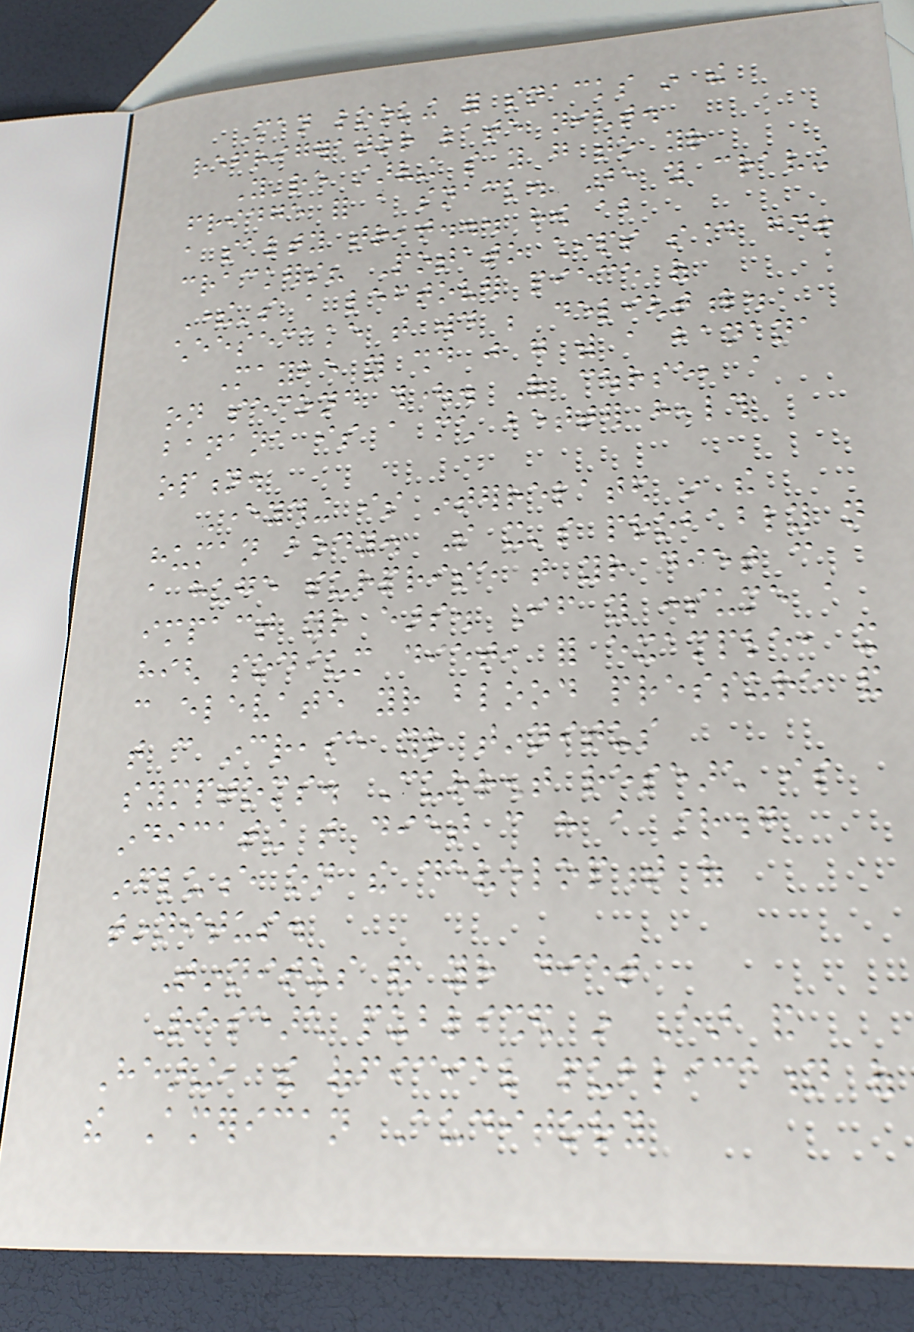Man looking for snacks in the
refrigerator late night.
You're starving so you go to your
fridge for a snack. Are you craving
a salty treat... how about
crackers? Potato chips sound good!
There's a leftover piece of
cheesecake that would be delightful.
Maybe you should just go with a banana
on second thought. Of course, a
banana is a much better health
option.
Everything is interrelated in the
human body. So it's probably not
a huge surprise that your diet can
impact your ears. If you consume a
high sodium diet, for example, it
can elevate your blood pressure and
that can increase your tinnitus
symptoms. Current research is
indicating that diet can have a strong
influence on the development of
tinnitus.
Tinnitus and your diet
Research published in Ear and
Hearing, the official publication of
the American Auditory
